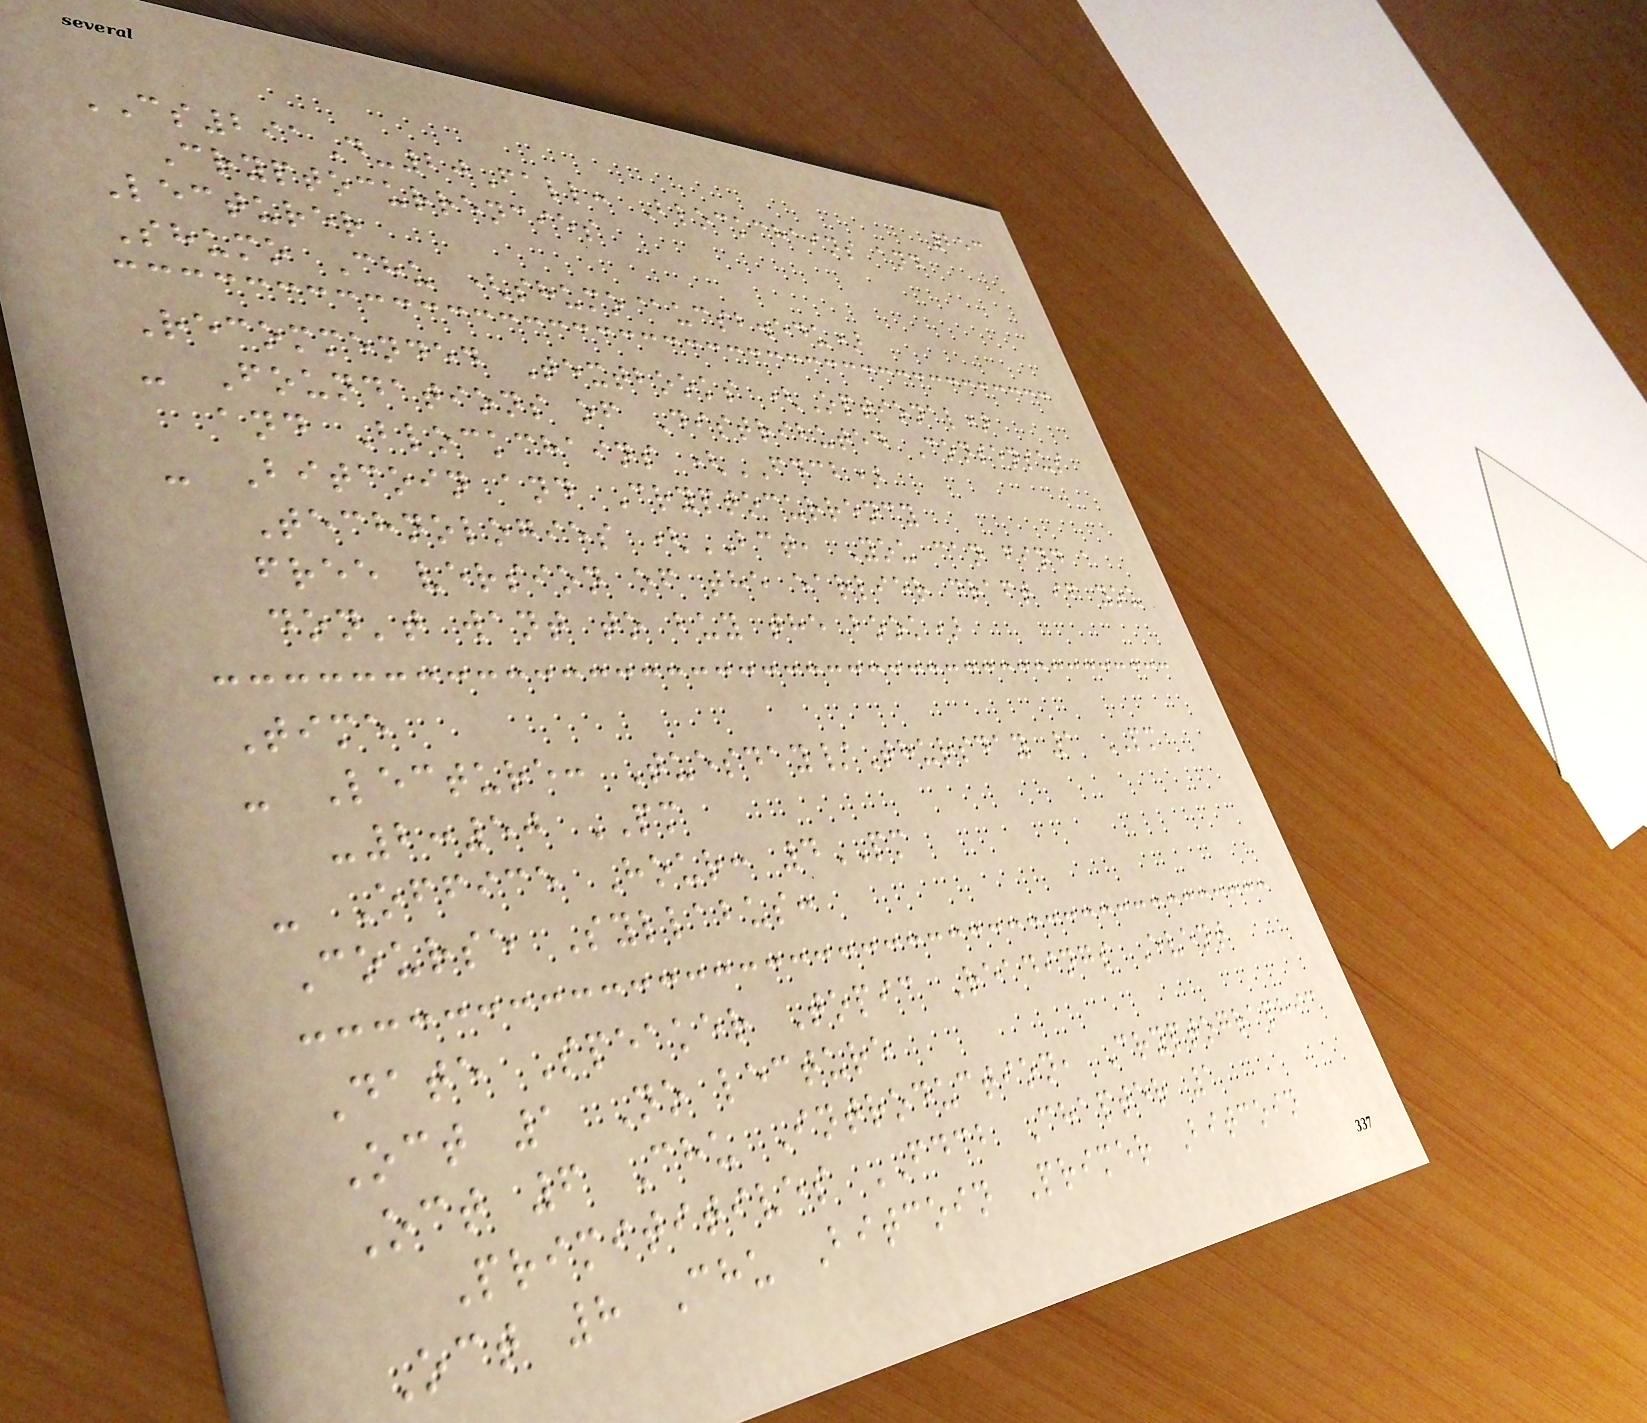253
CS291D-20Fall: Blockchains and
Cryptocurrencies
Lecturer
Shumo Chu (shumo@ucsb.edu)
Recommended Textbooks (Optional)
- Foundations of Distributed Consensus
and Blockchains (FDCB)
- Bitcoin and Cryptocurrency
Technologies (BCT, You can find a
free version of the earlier draft if you
don't want to buy the book)
Time
- Lecture: Tuesday/Thursday 1 PM
-2:50 PM
- Office Hour: 4PM
Course Syllabus:
Date Speaker Topic Readings Event
Oct 1 No lecture
Oct 6 Chu Introduction, Cryptographic
Primititives FDCB Chapter 1
Oct 8 Chu Bitcoin Primer Bitcoin
